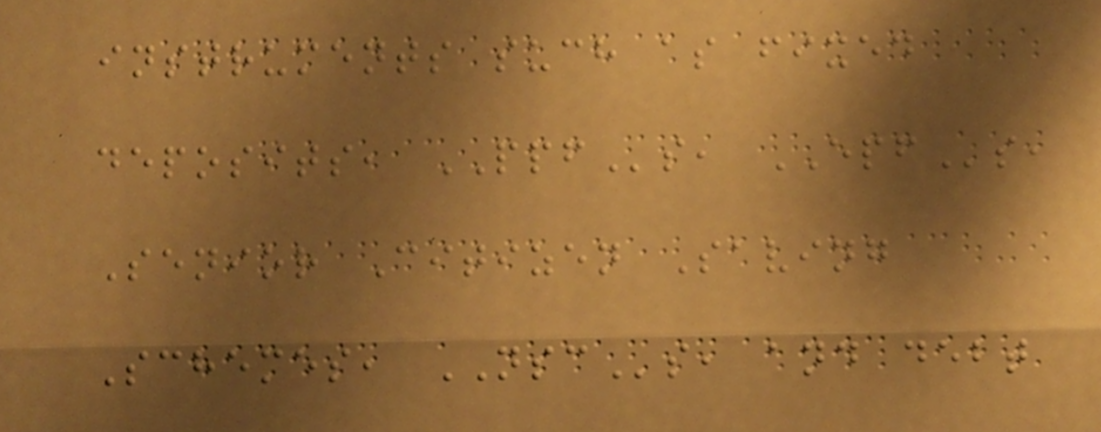instruments such as fixed
deposits, PPFs, EPFs,
Senior Citizen Saving
Schemes, NSCs, and debt
